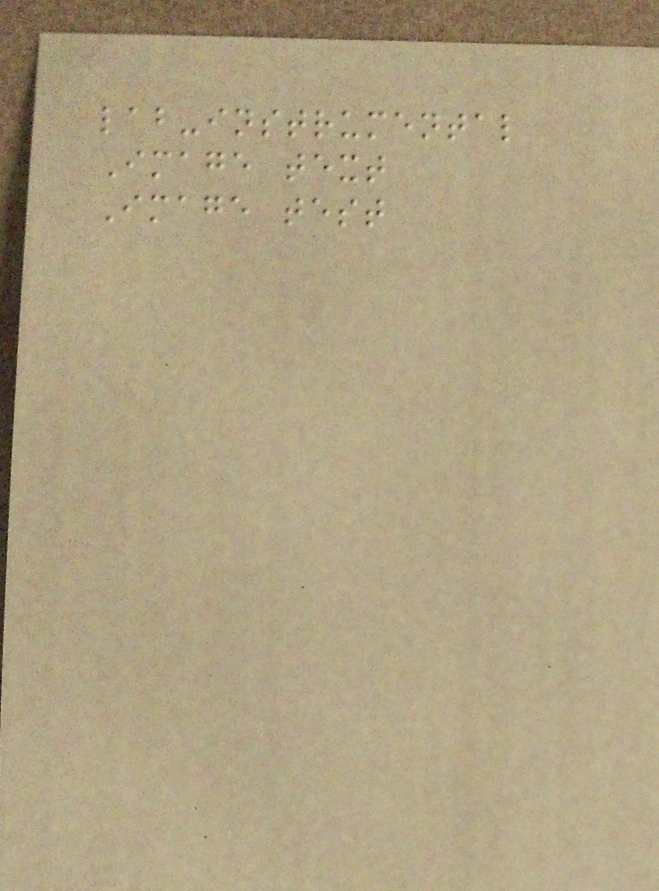lab-instrumental
Image text
Image test
